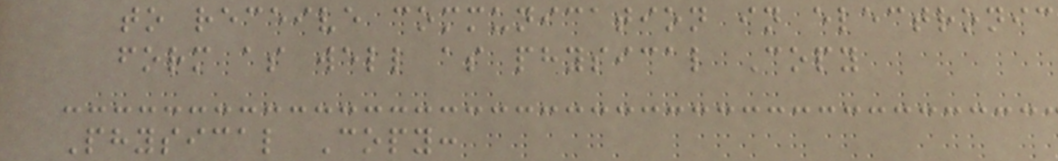to receive communication in electronic
form as well as physical Copy
Physical Copy:
